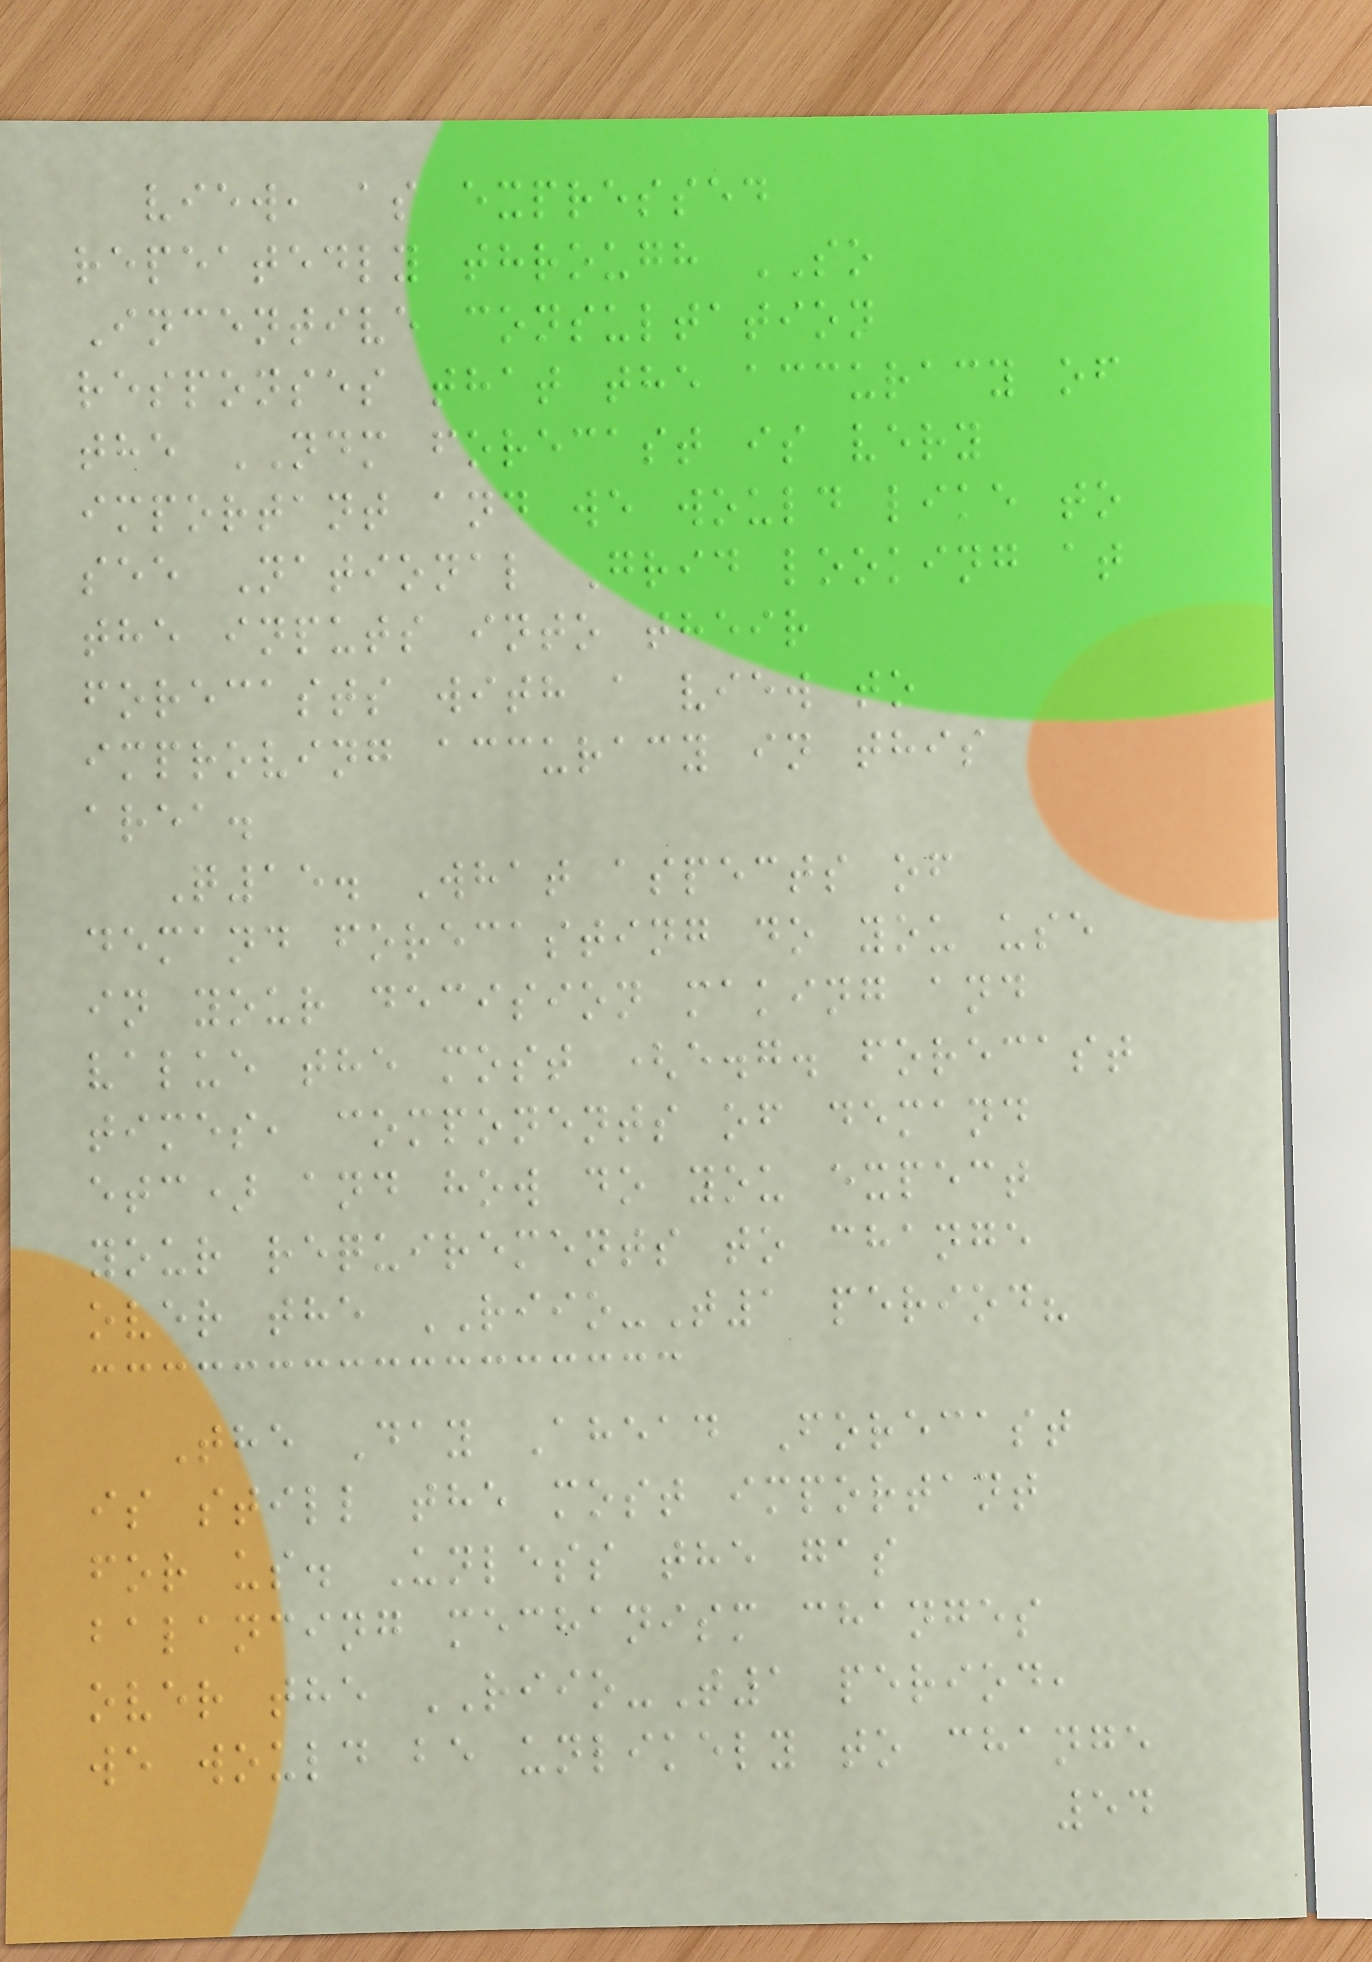view, as expressed
repeatedly through SO
Incentive consultation
responses that the accuracy of
the NDM forecast is very
important and we would like to
see National Grid looking at
the inputs into their
forecasts with a view to
improving accuracy in this
area.
Q15. What aspects of
demand forecasting do you use
in your decision making and
value the most (e.g. forecast
times, components of demand
etc) and how do you expect
your requirements to change
over the RIIO-T1 period?
The Day Ahead Forecast
is still the most important
for us. Unless the gas
balancing mechanism changes
over the RIIO-T1 period,
we would be unlikely to change
54
